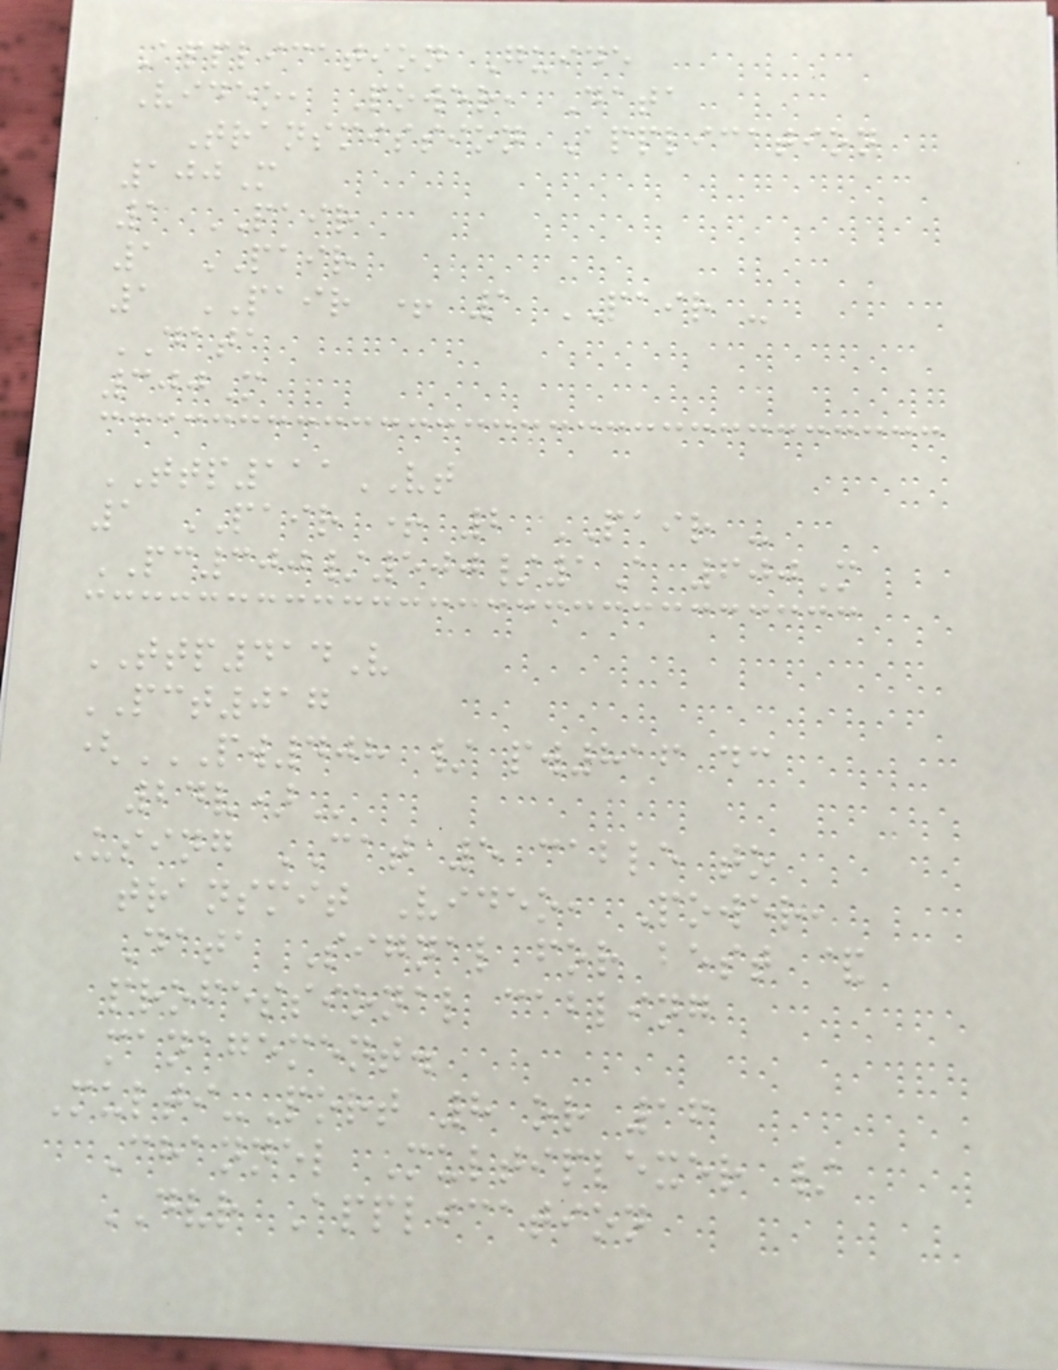Application Guide
Video, Power, Data
Transmission Application
100M
1 PAIR
1 PAIR
1 PAIR + 1 PAIR -
DATA
300M
TTP111VT
1 PAIR + 2 PAIR -
PC300/500/1A 600M
TTP414V
PCT017
(PW408 / PW816 DC
24V)
Using CAT 5 cable to
transmit Video, Power,
Data Signal for best &
professional cabling
management.
Multi-Port 8 or 16
Channel Multiplexer /
DVR Application
